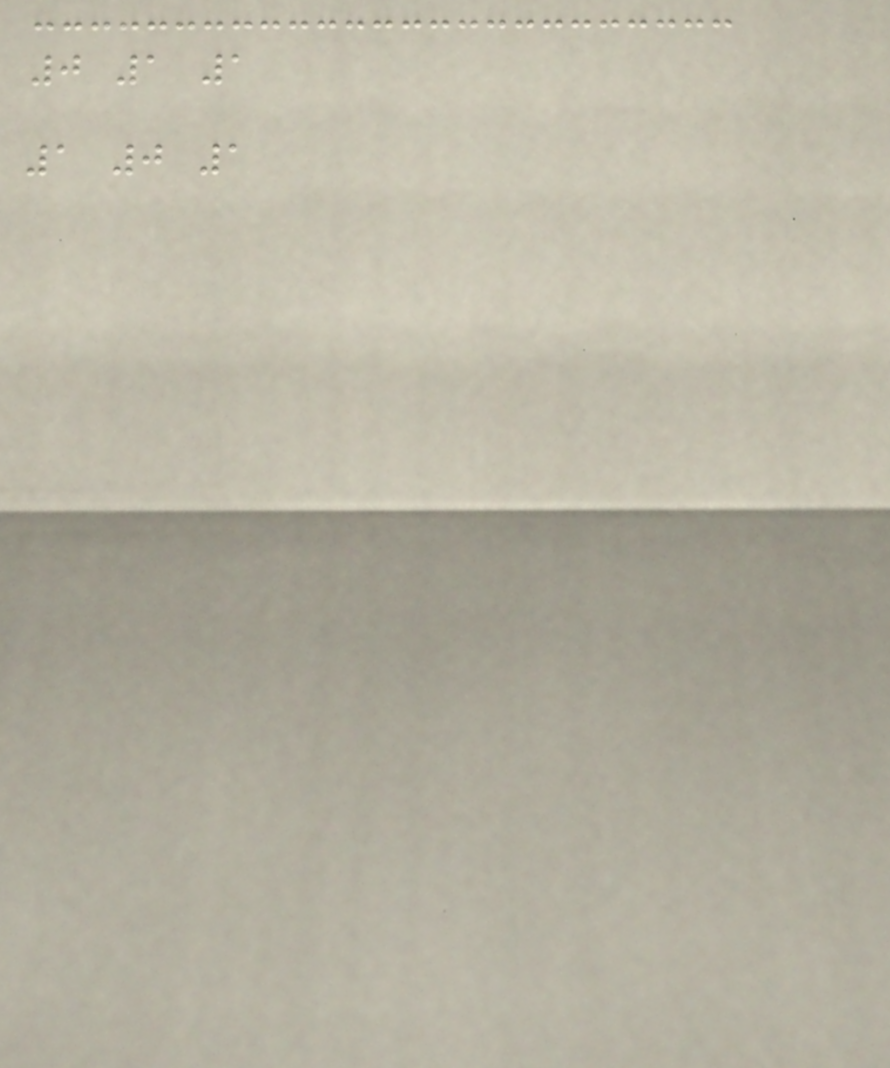0 1 1
1 0 1
